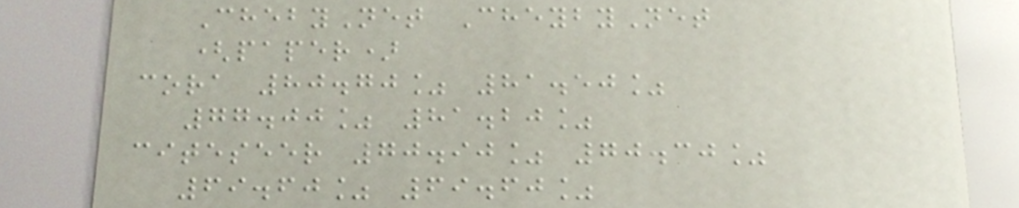ChebyNet CheybyNet
(paper)
cora 80.70% 81.50%
77.00% 81.20%
citeseer 70.90% 70.30%
69.60% 69.60%
